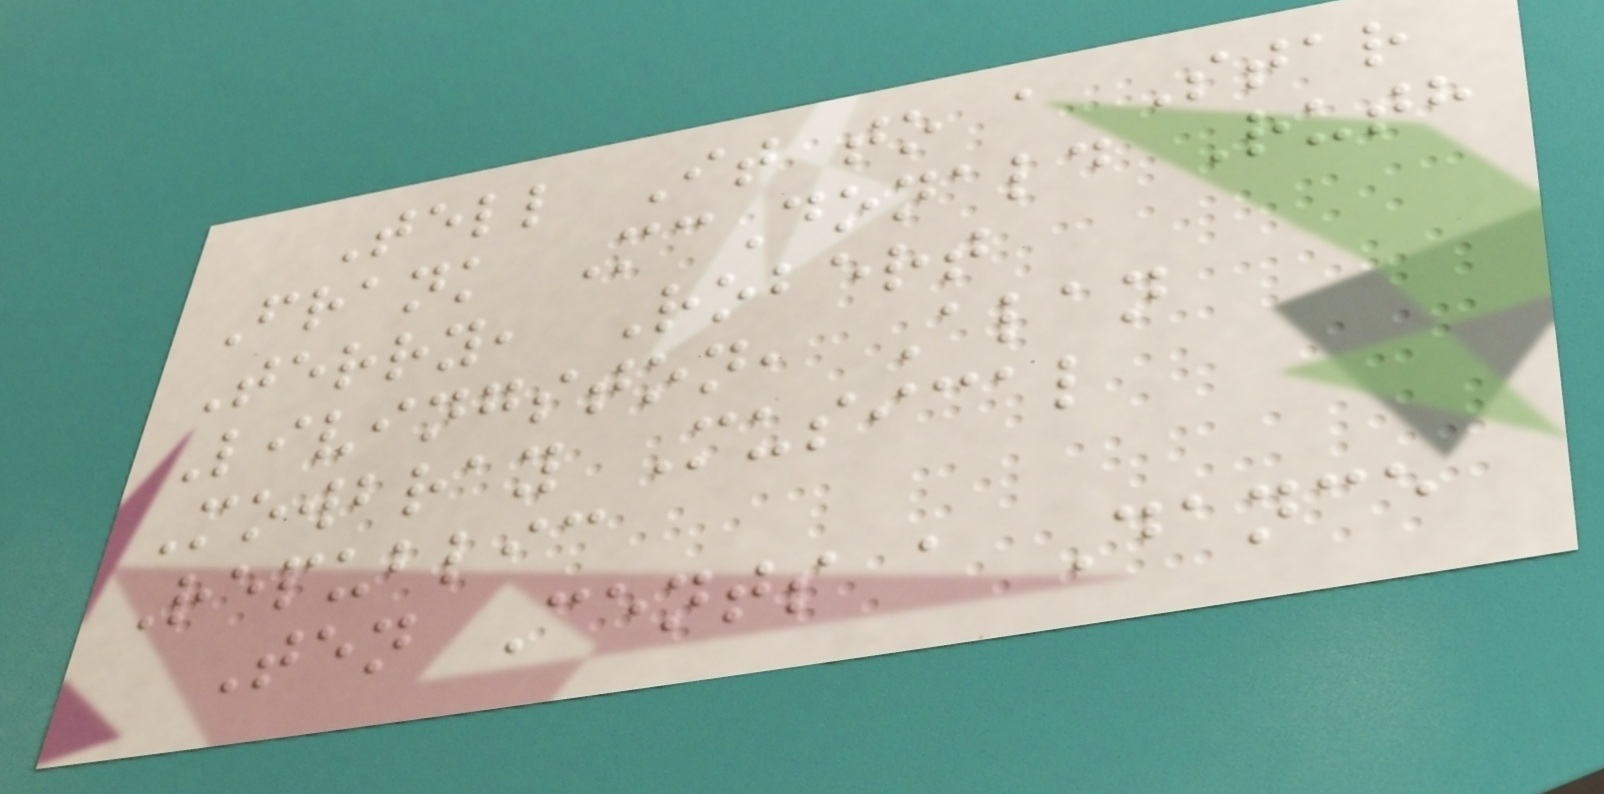Tell It to a Star
Frank McDonald Ruth
Terry, Robert
Livingston, Alan
Mowbray Musical
Republic
Ten Cents a Dance
